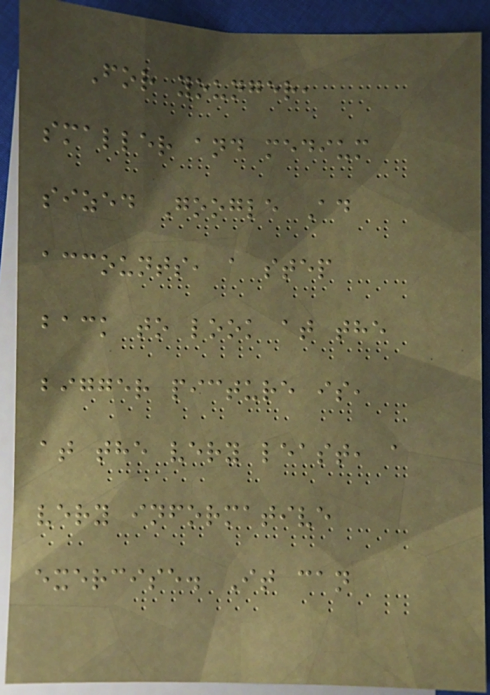For younger,
smaller and medium
sized Google Ad
accounts, a step
back to look at the
bigger picture is,
at the very least, a
very informative
exercise. It can
